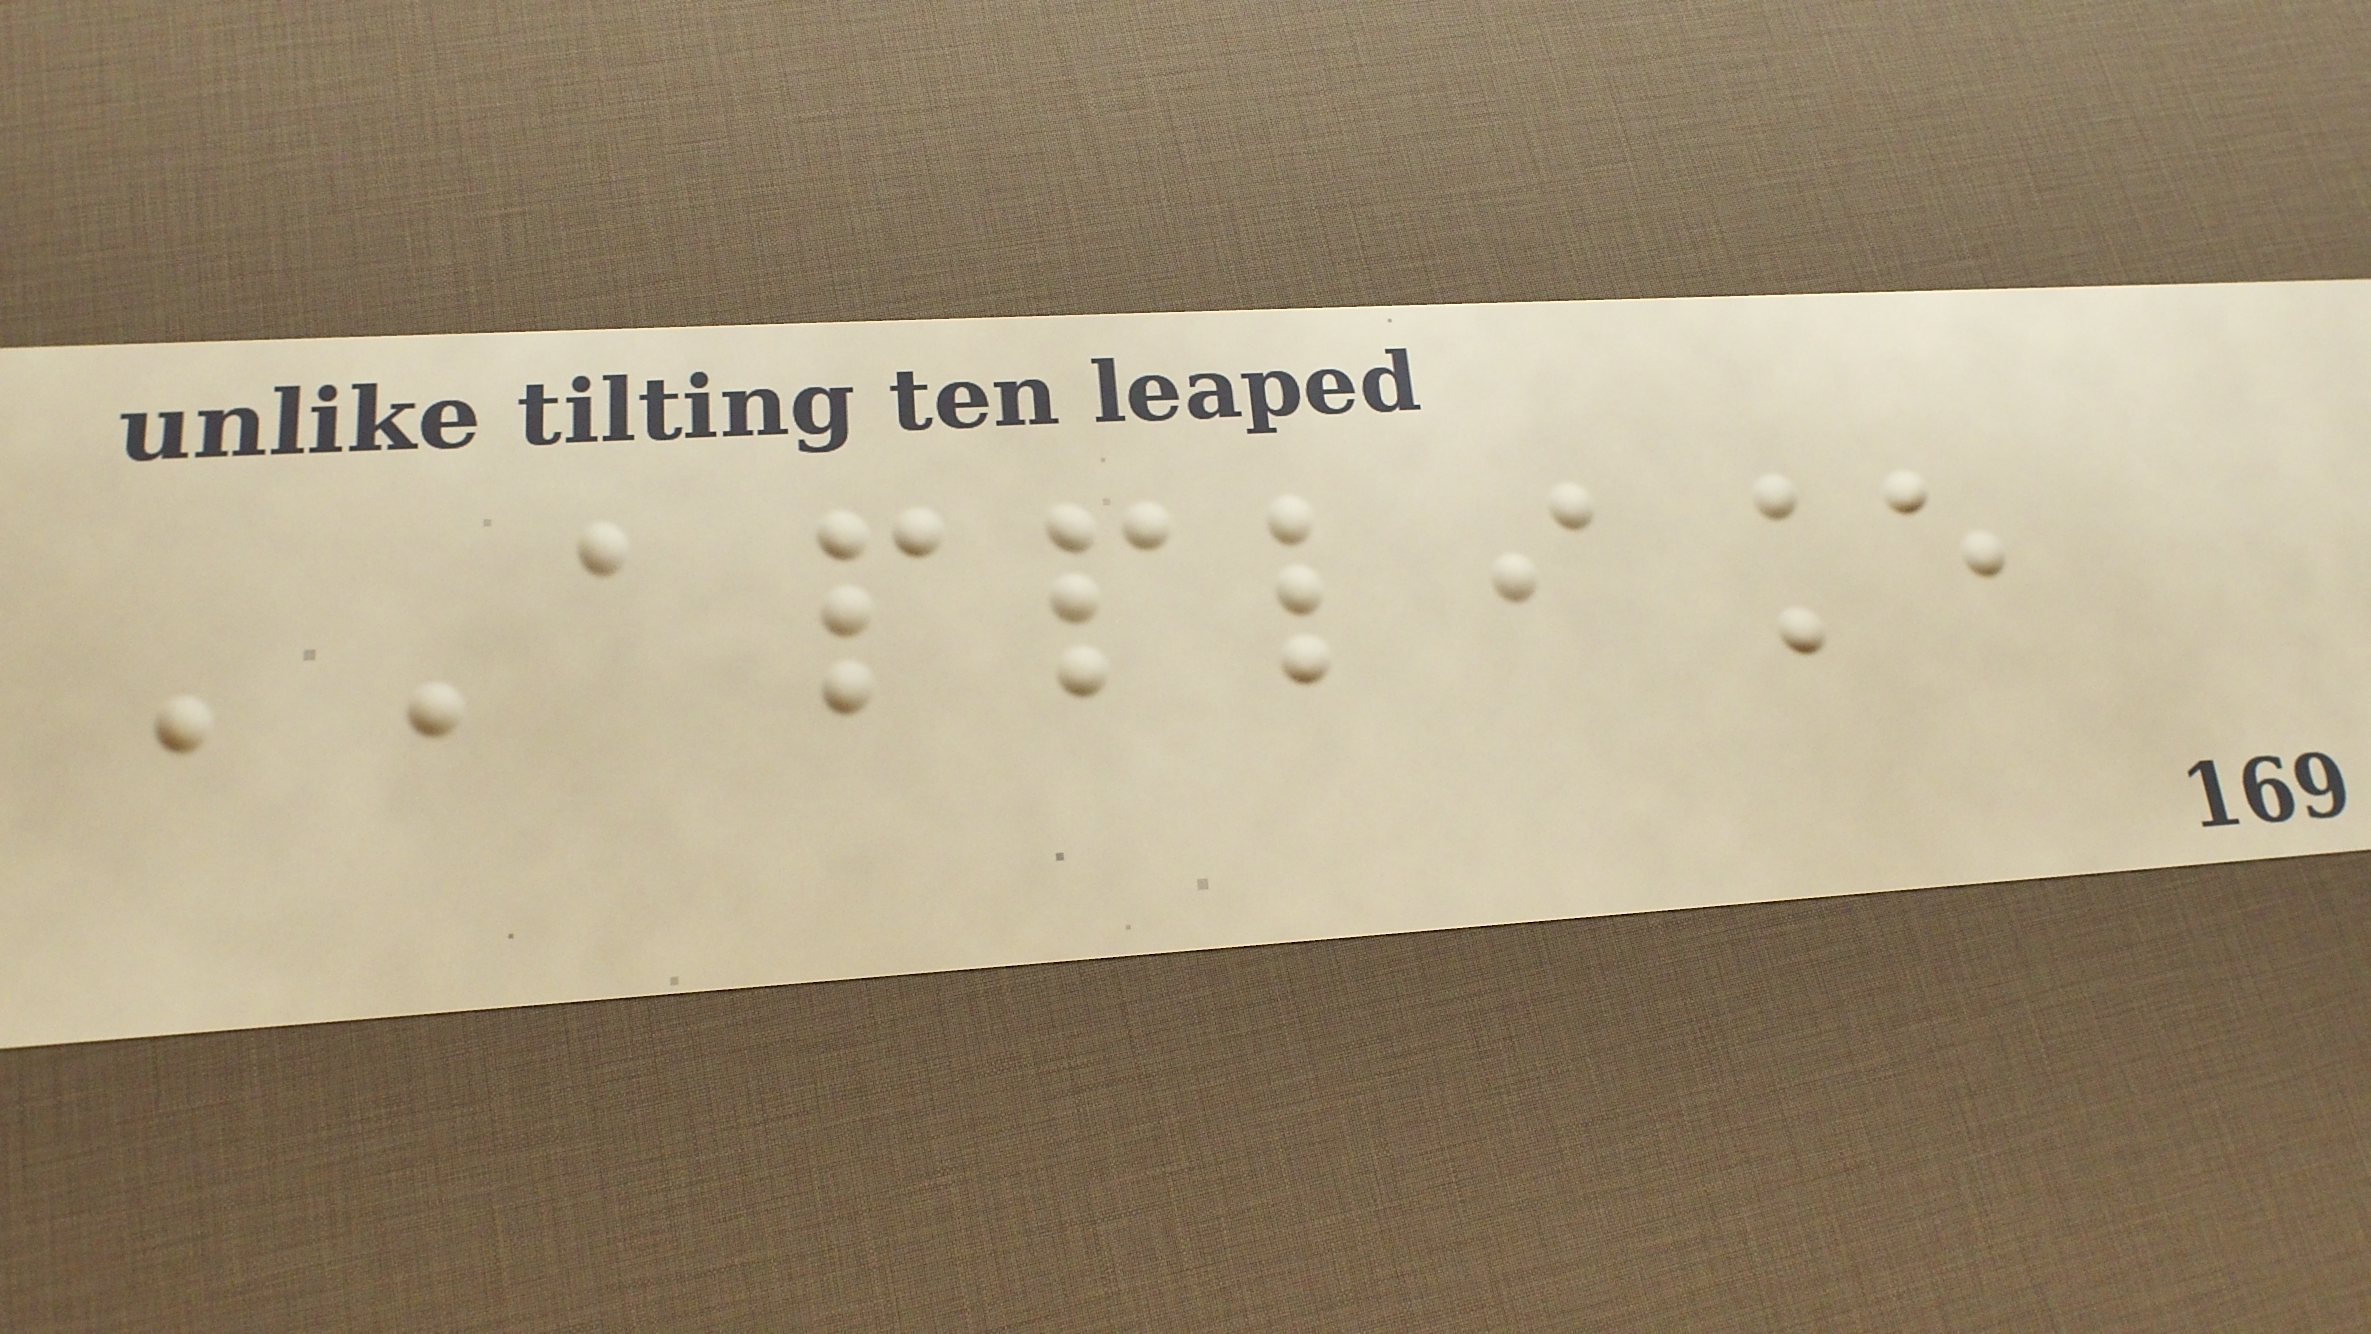APPLIANCE
